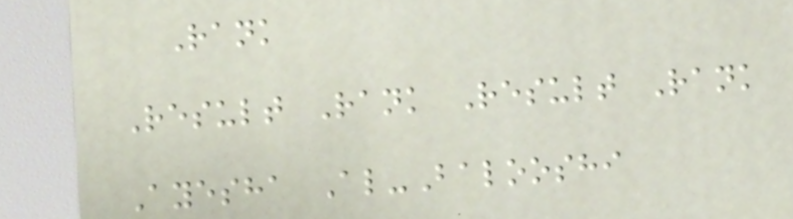Rank
Result Rank Result Rank
Ayesha Al-Balooshi
